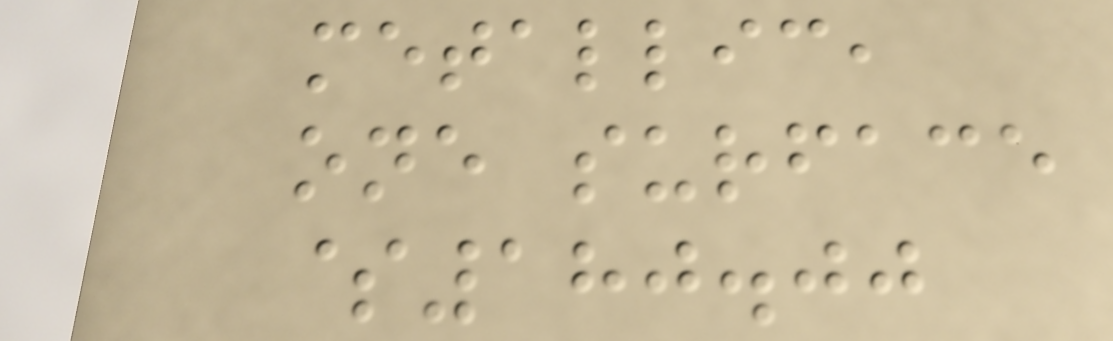metallic,
one surface
$180.00
